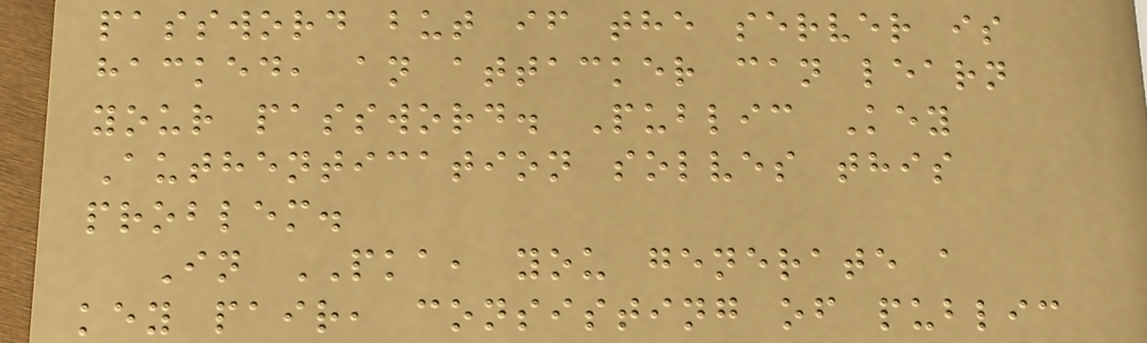password but if the server is
hacked, an attacker can learn
your password. Public Key
Authentication solves this
problem.
In PKA, you generate a
key pair, consisting of public
